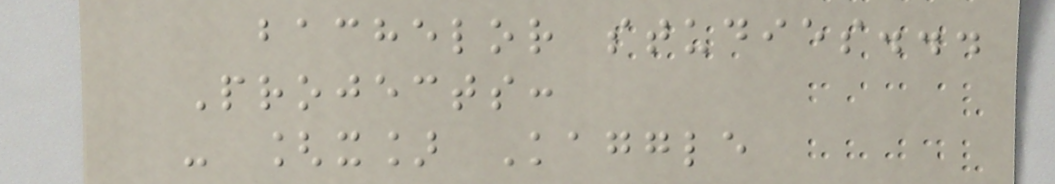bachelor studies...
Projects:
- [x] Kaggle
